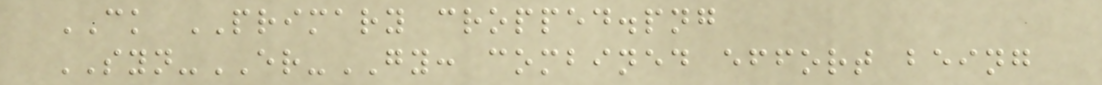CK PRIMARY cropped.png
SYN-ER-GY: combined effort being
